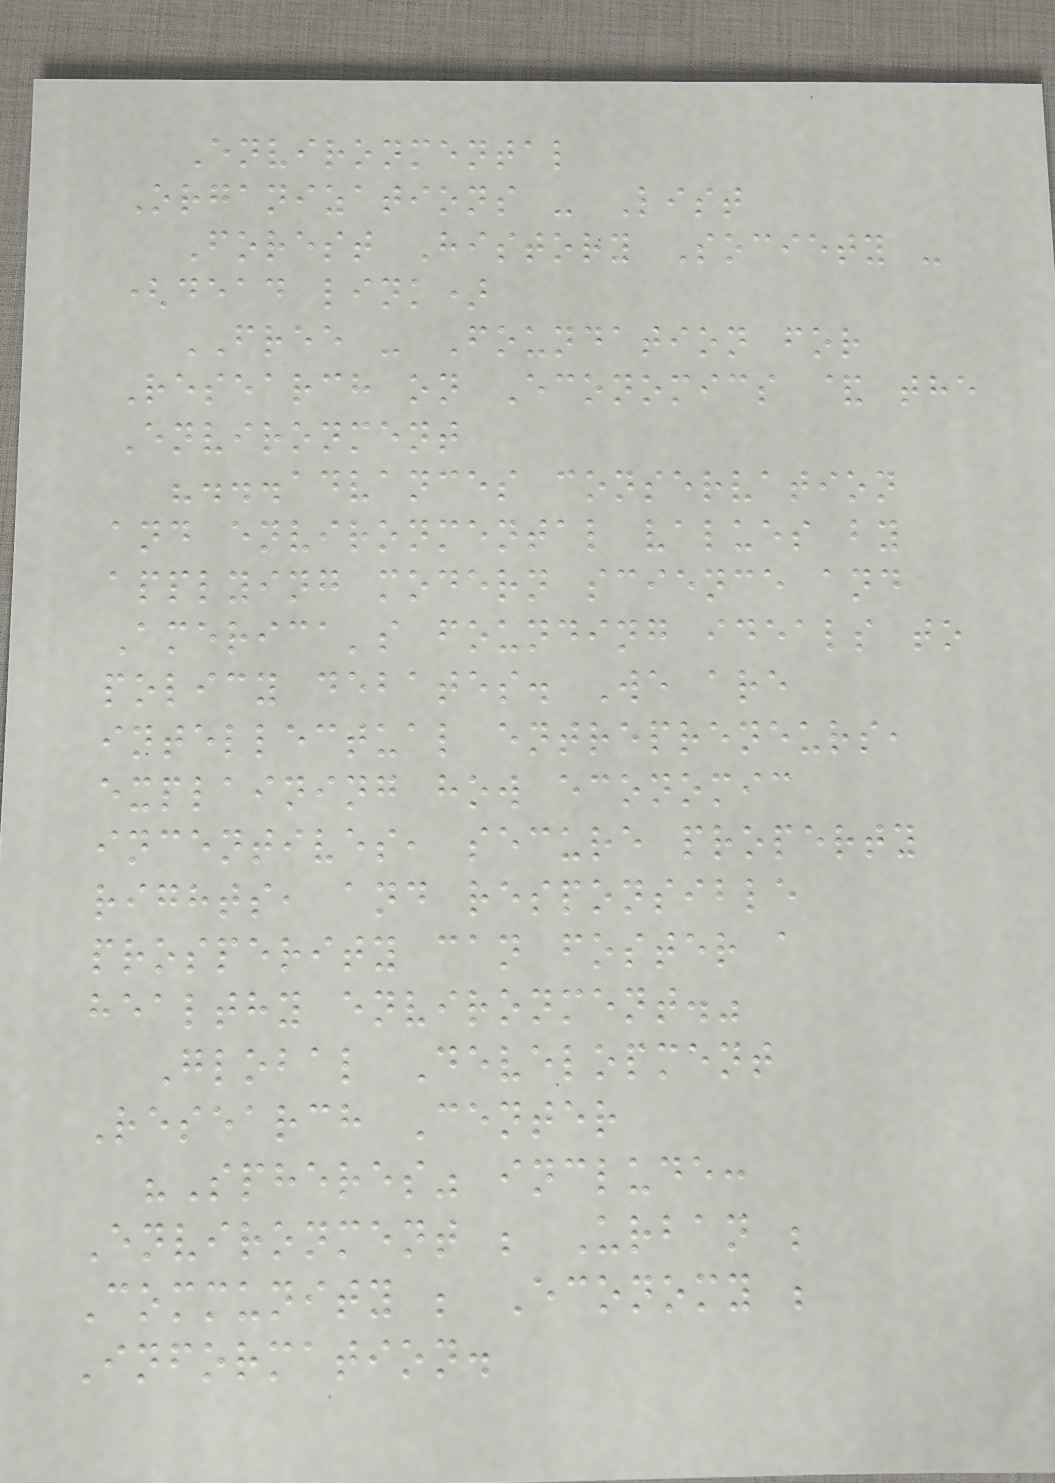Environmental
Organizations - List
Forest History Society -
(dead link)
FREE - Foundation for
Research on Economics & the
Environment
"...advances conservation
and environmental values by
applying modern science and
America's founding ideals to
policy debates. We are
intellectual entrepreneurs,
explaining how economic
incentives, secure property
rights, and responsible
prosperity can foster a
healthy environment."
Global Development
Research Center
"Spheres" include:
Environment ; Urban ;
Community ; Economy ;
Information.
